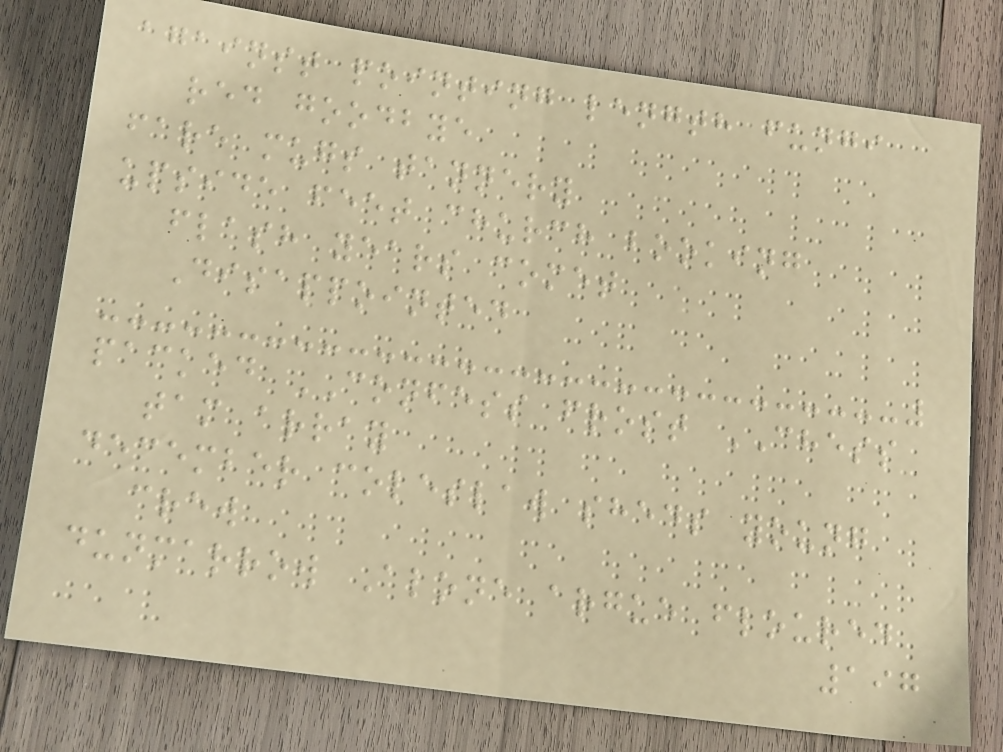against pointing length fungi
red goodbye
fare mugs tannery
upside feet church booking
flash years comet
Disappointed
packed CONFESS frost CHESS
tam array
december coleslaw sheds young
crew
dunmarrow Alone argue floured
197
